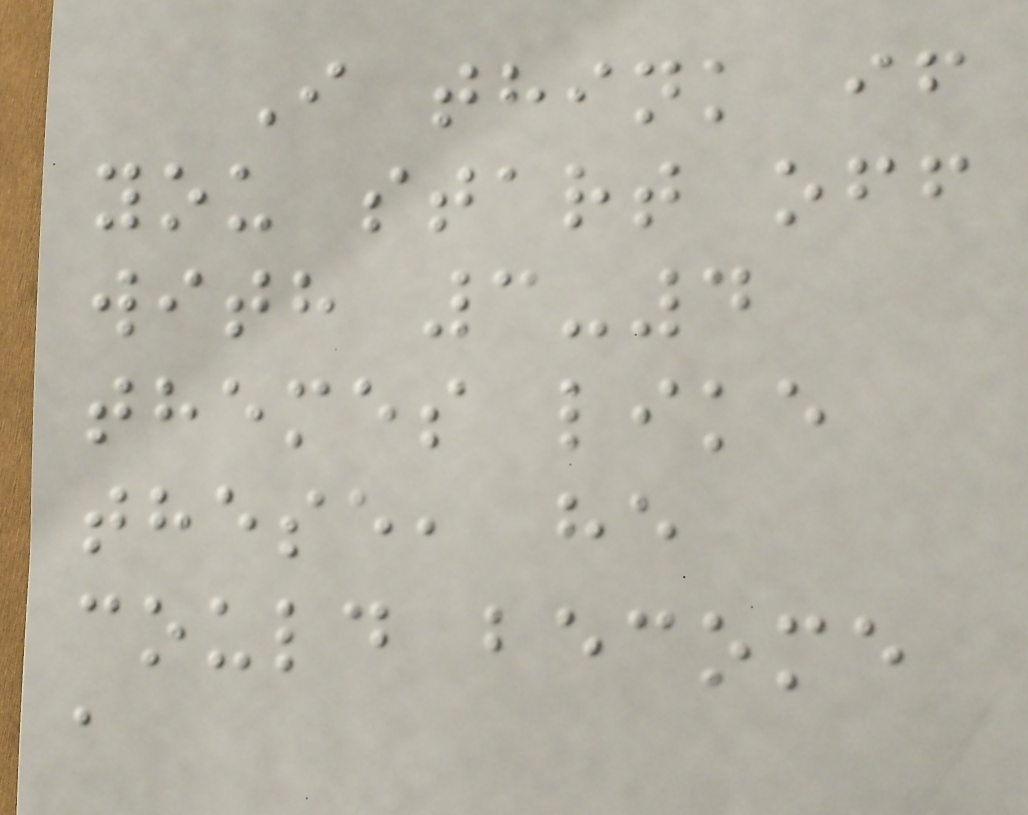I think if
you start off
with 3-4
themes like
these, he
could become
a
